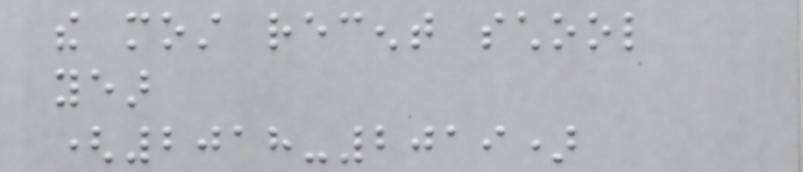the most recent school
year
(2018-2019)
